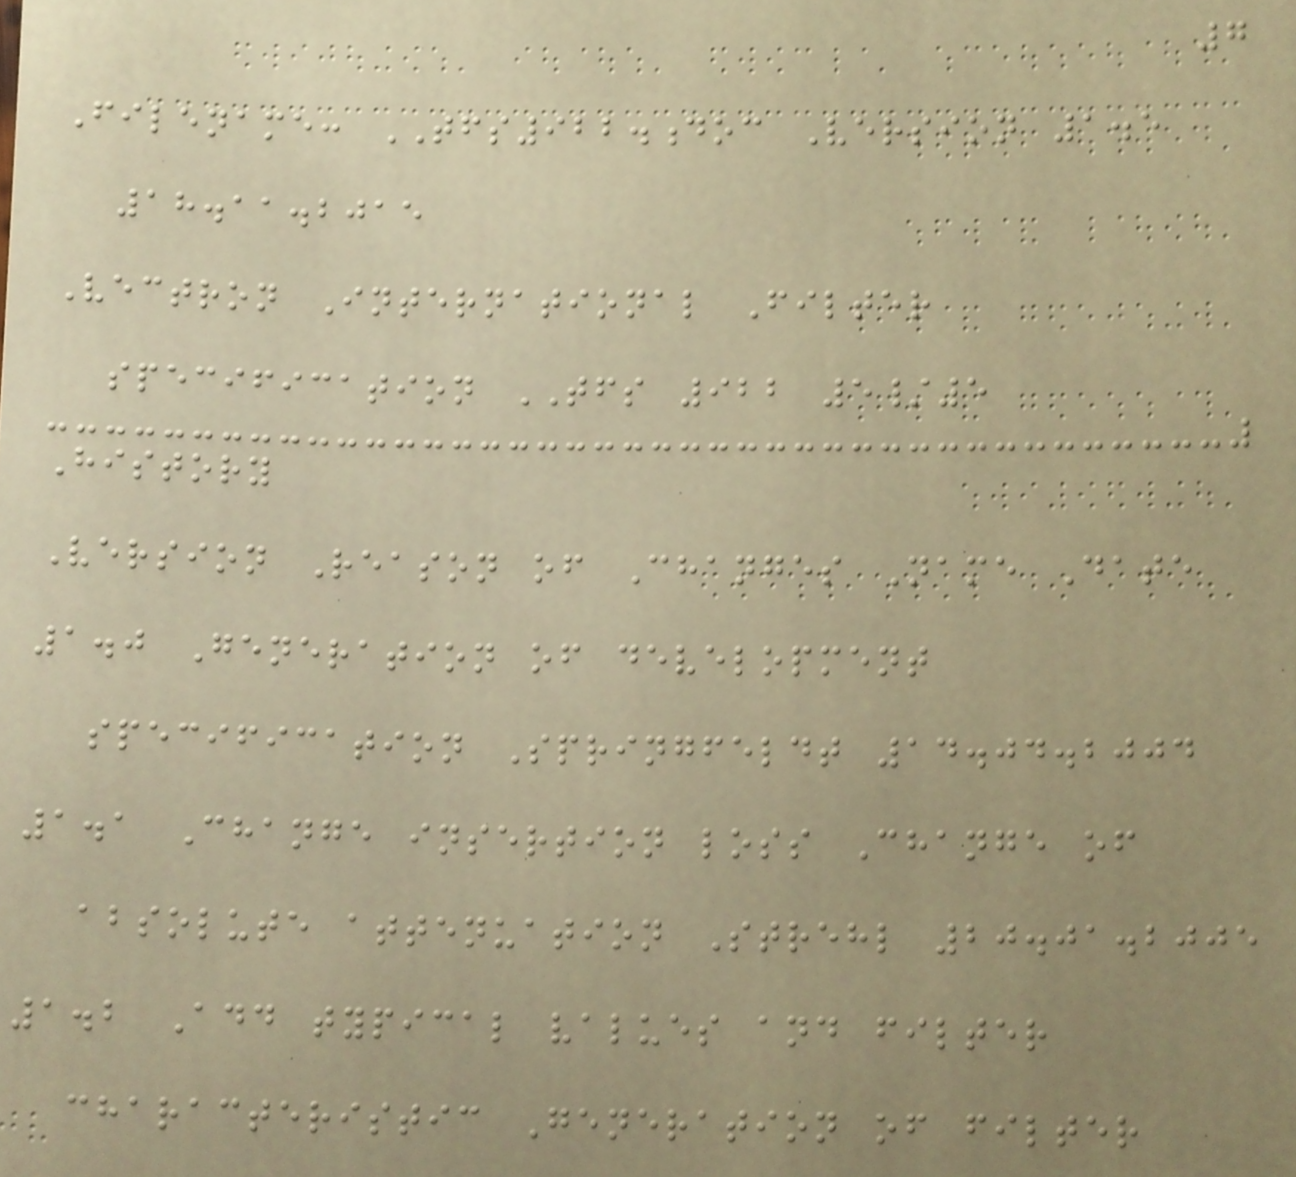7
Filename: TFS922.doc Version 1.5
18.11.2015
Vectron International Filter
specification TFS 922 5/5
History
Version Reason of Changes Name Date
1.0 Generation of development
specification Springfeldt 14.04.2004
1.1 Change insertion loss Change of
absolute attenuation Strehl 20.01.2005
1.2 Add typical values and filter
characteristic Generation of filter
